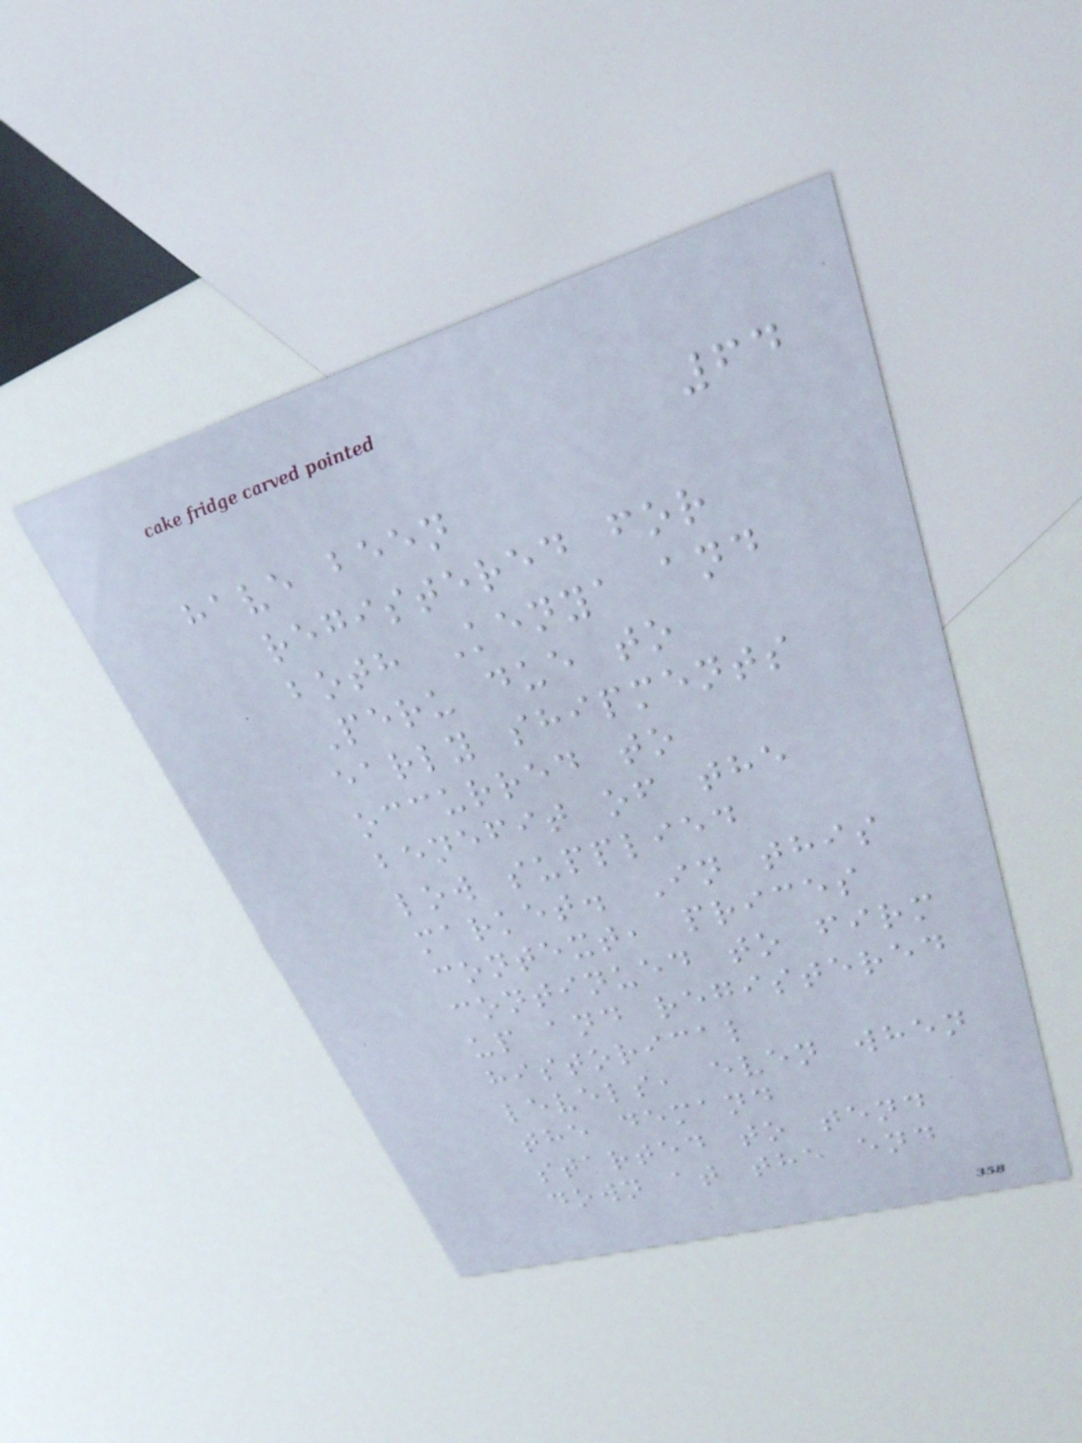64
have been
registered for
both Kenya and
Peru due to
early shipments
occurred to
benefit of the
low supplied
market. In this
context, prices
continued to firm
up and registered
historical
levels, even when
the demand
started to tend
down at the end
